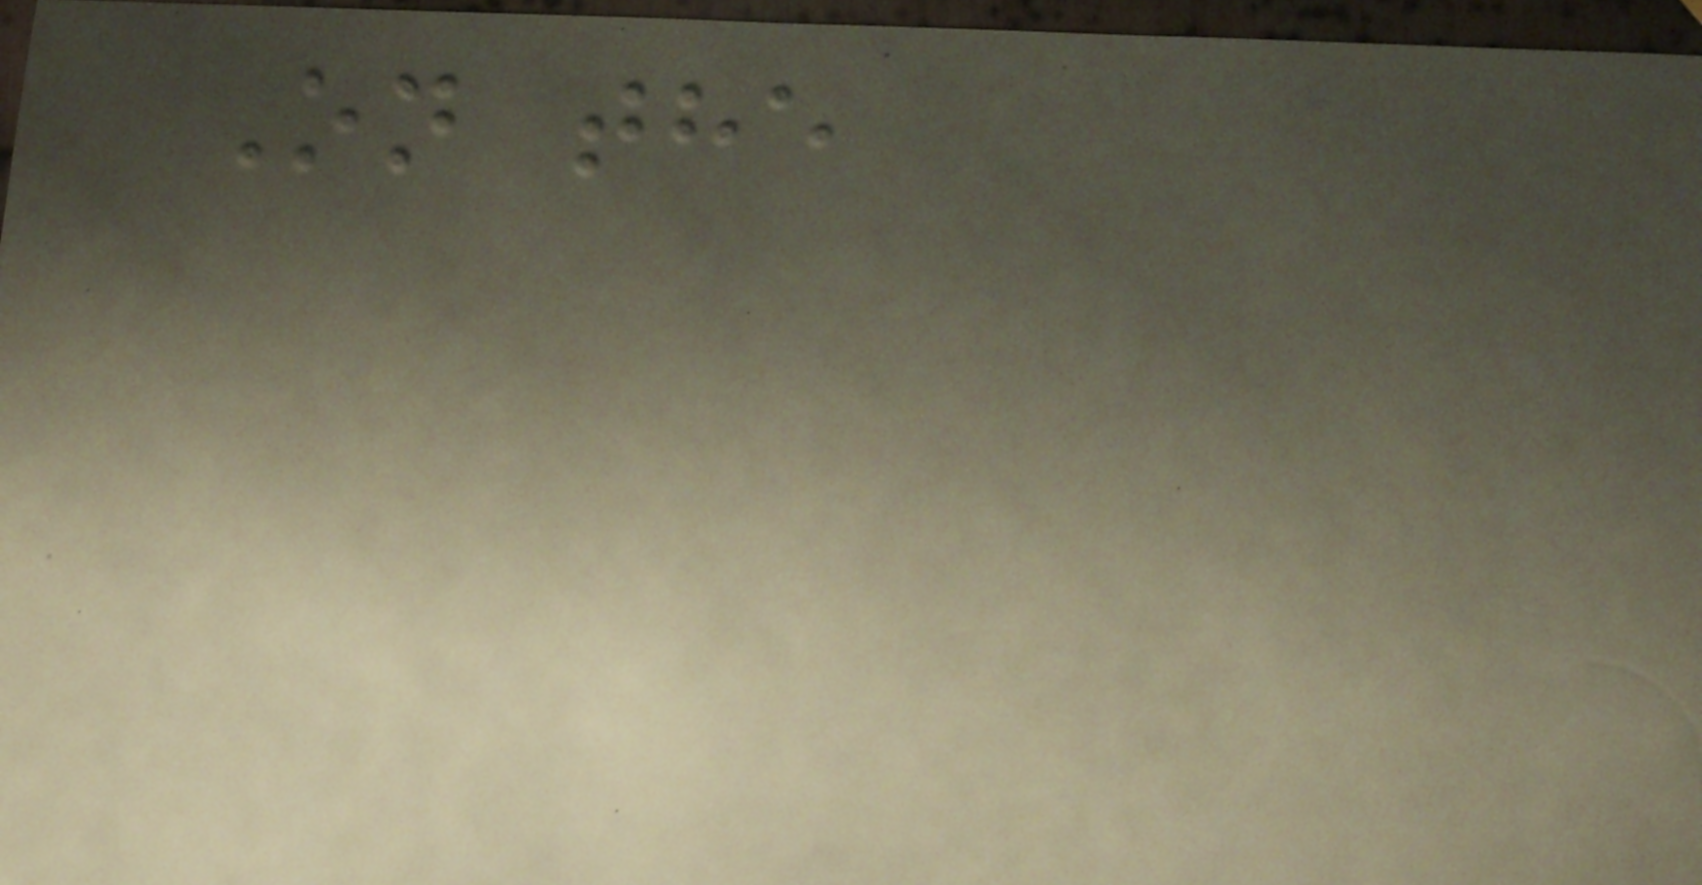On the
